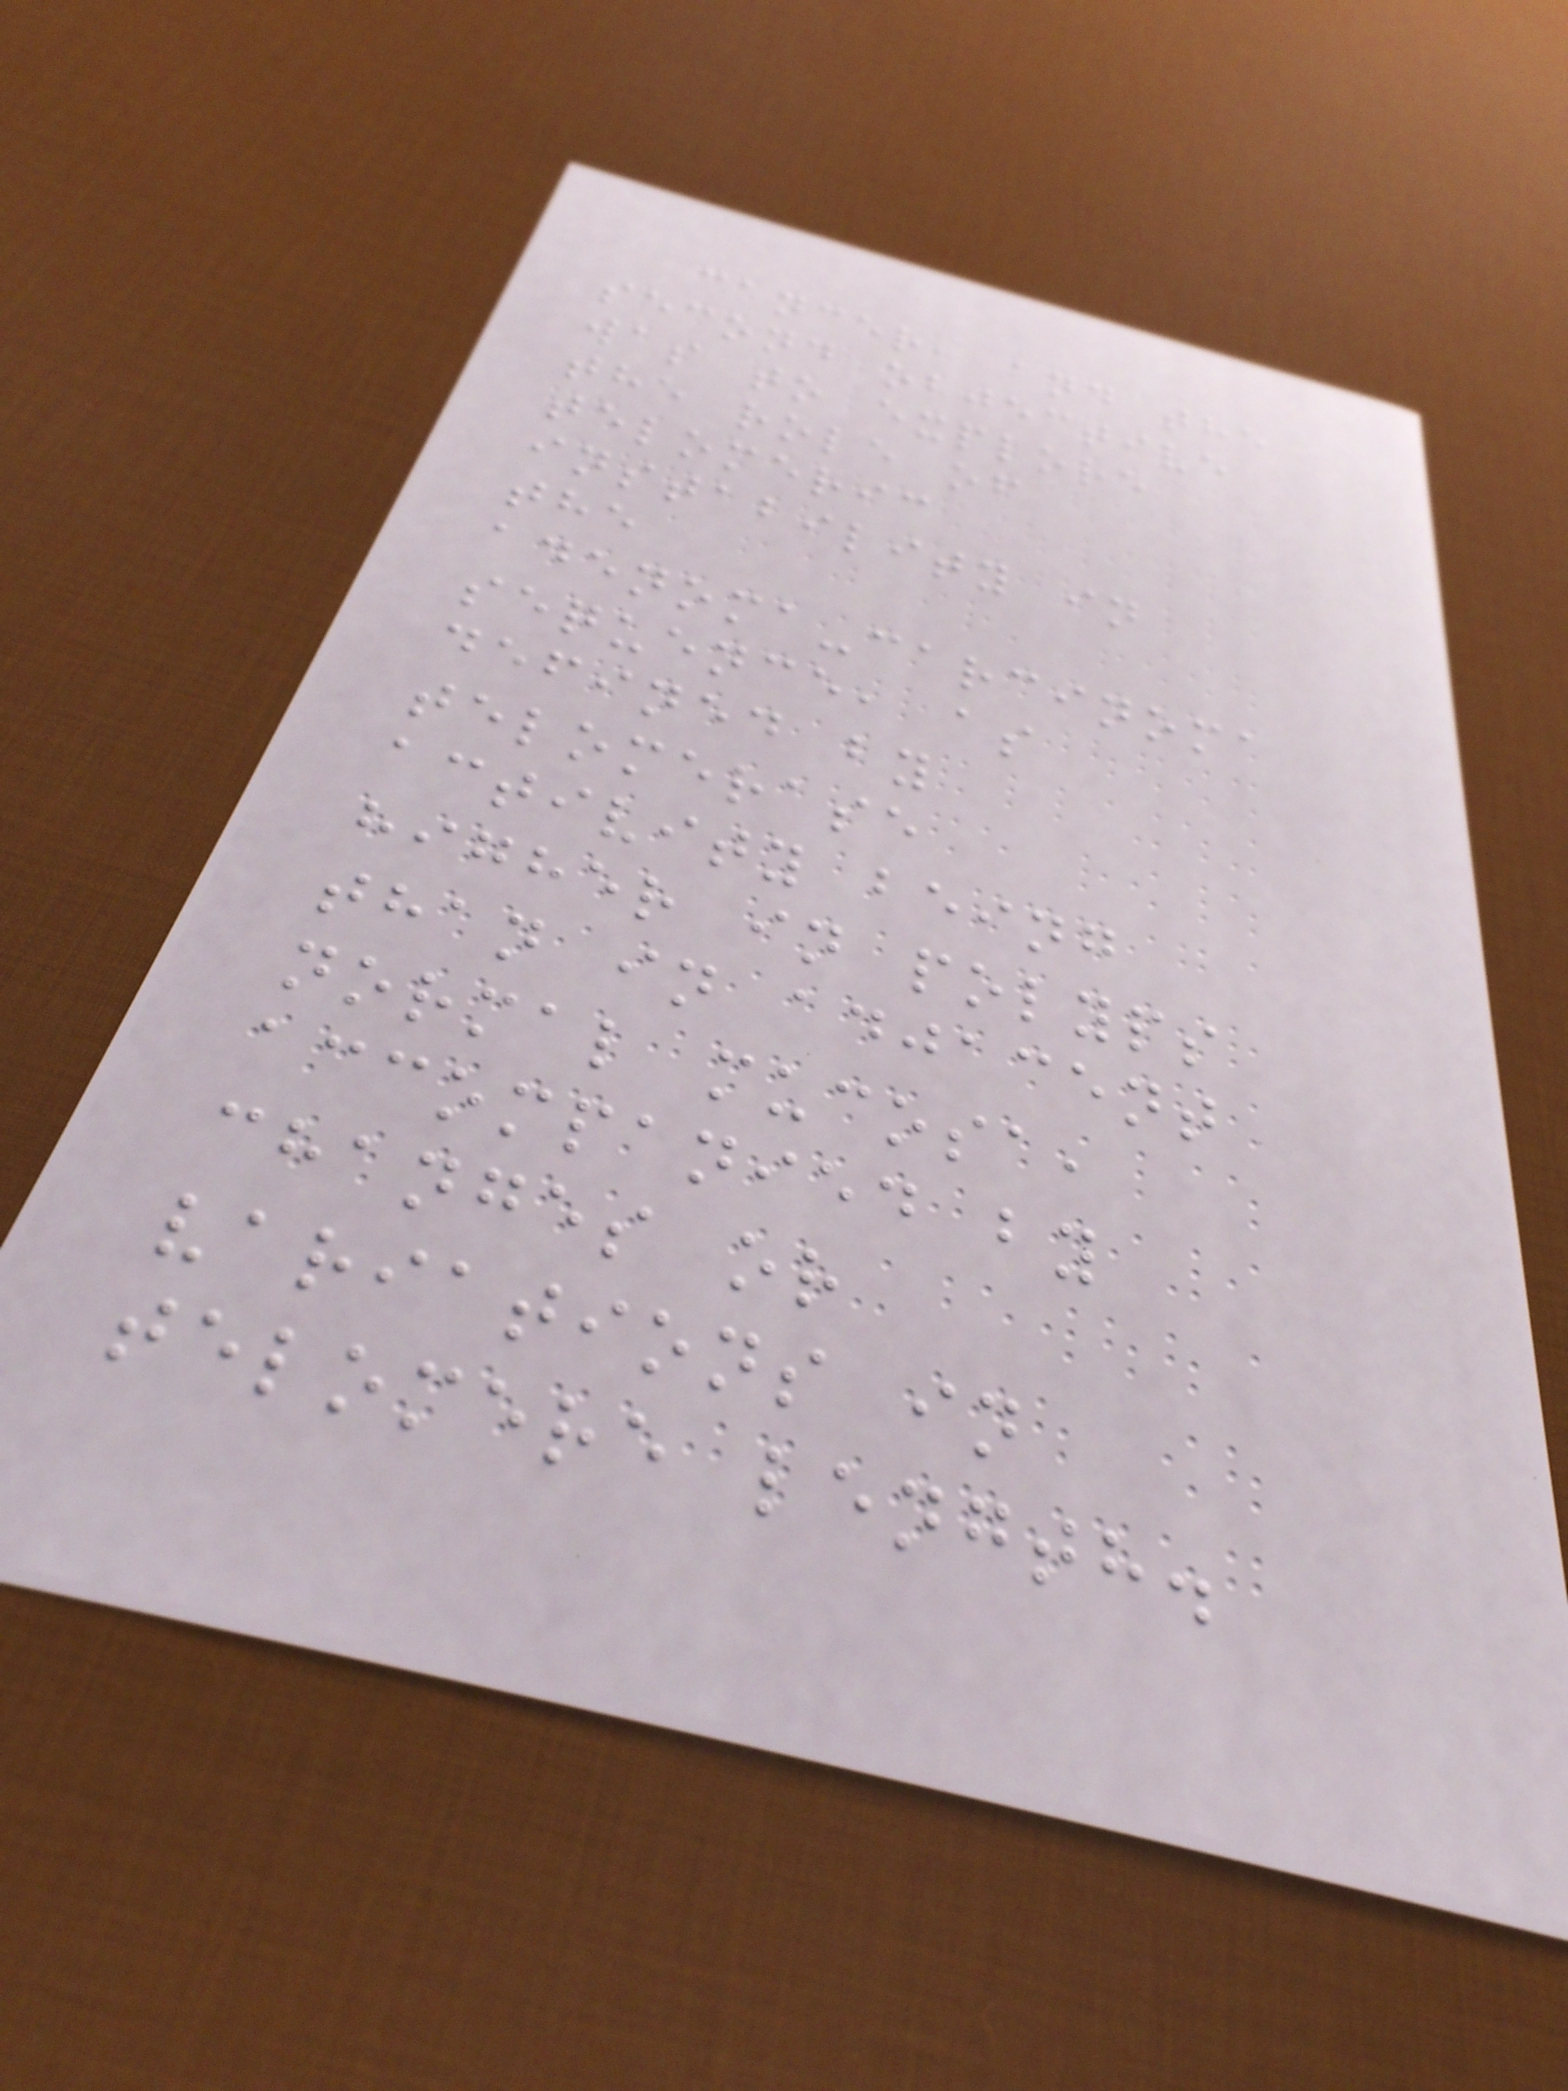cancer, and the
second objective
was to explore
the role of
telomeric
instability in
the
adenoma-carcinoma
sequence, as
defined by
telomerase
activity being
higher in polyps
than in adjacent
normal mucosa,
accompanied by
changes or
variations in
telomere length.
